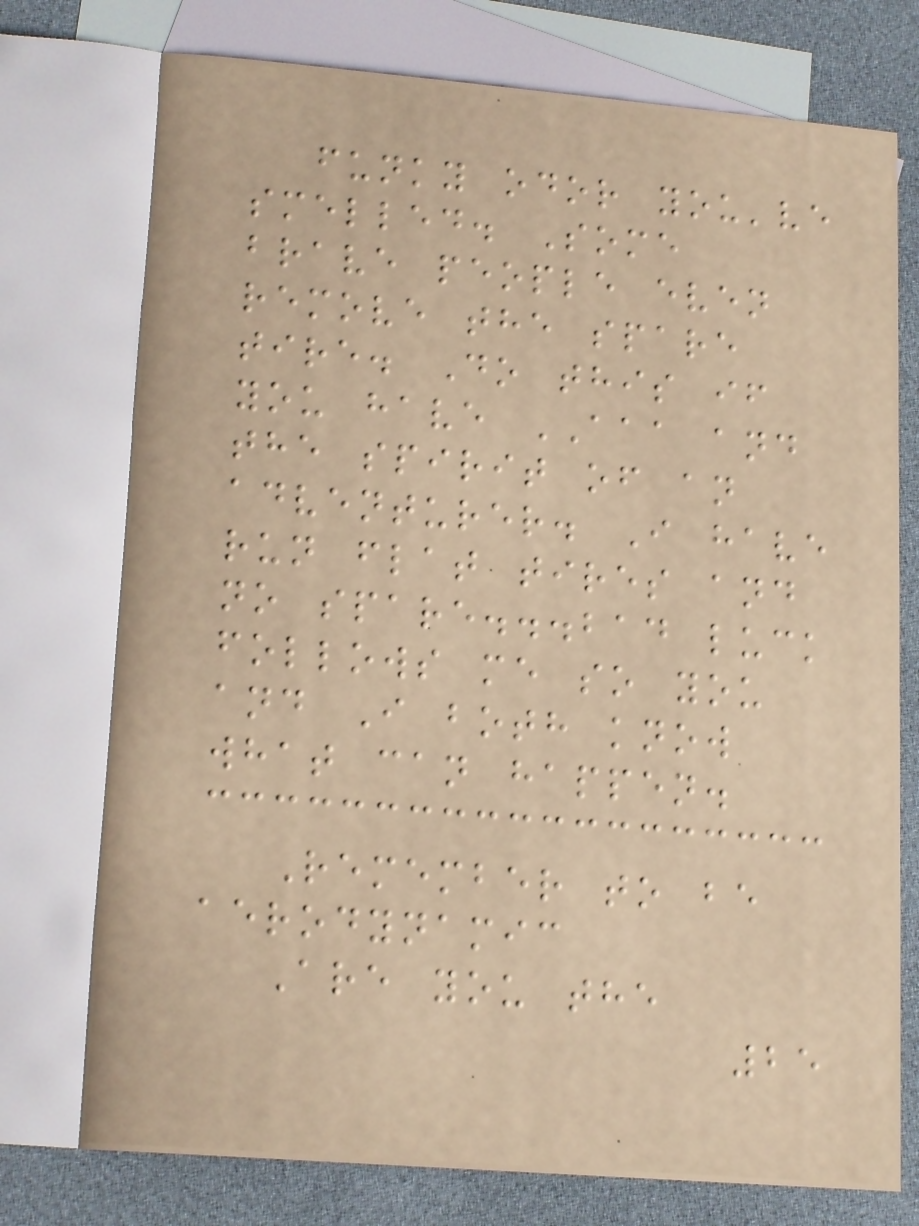funky odor you've
smelled. Some
brave people even
remove the spare
tire. Do this if
you have AAA and
the spirit of an
adventurer. I have
run flat tires and
no spare...bad luck
follows me so you
and I both know
what can happen.
Remember to be
aerodynamic
Are you the
25
